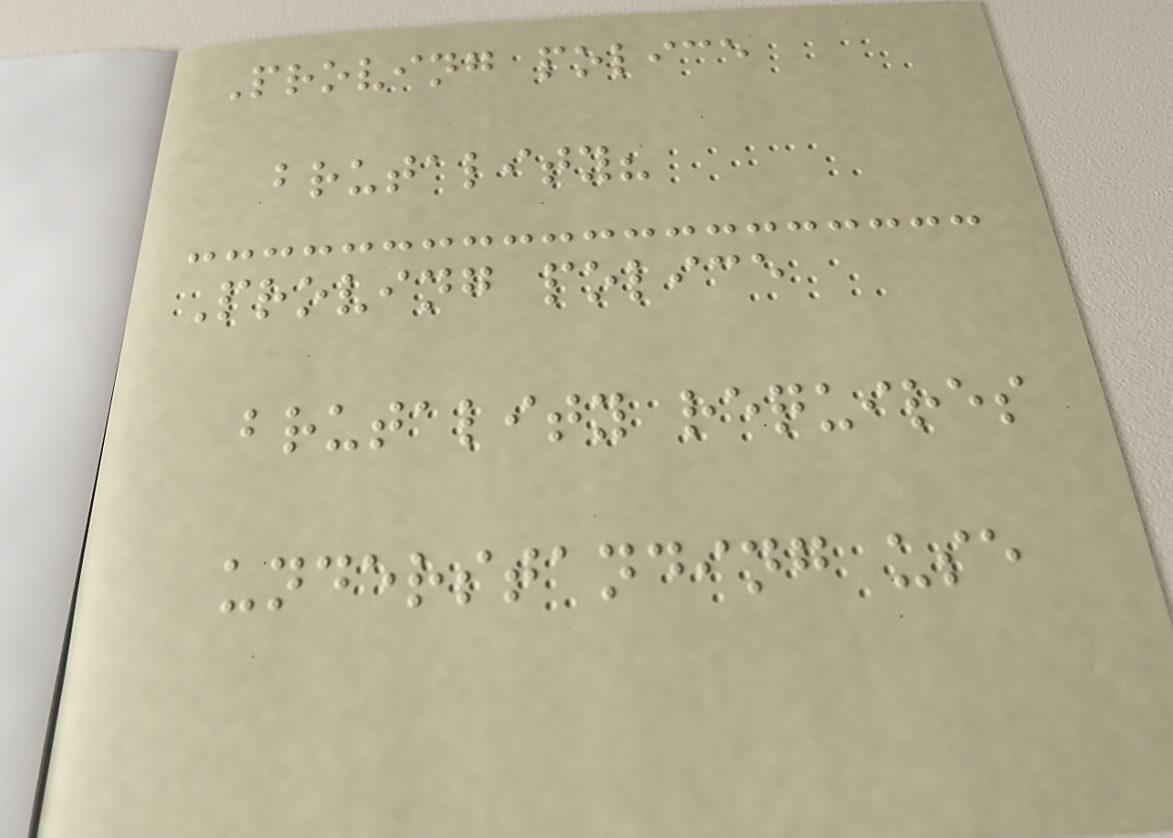Proving police
brutality?
Proving police
brutality requires
understanding use
